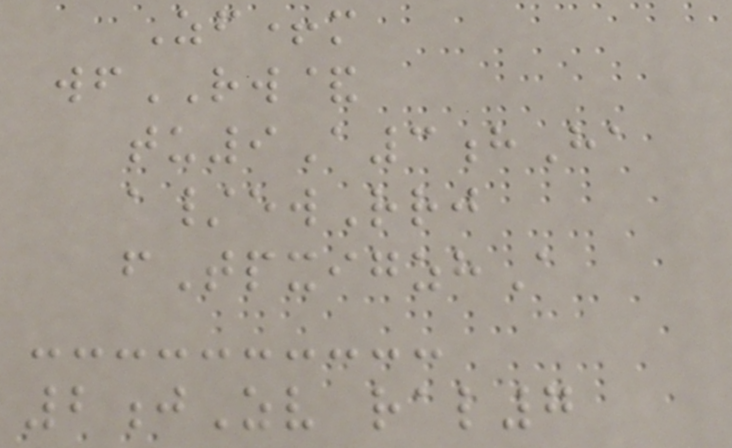Zf+m
wfRW&
tu9A3hHa
a/ewRrj
fTpxigzhA
2jZv ral7
